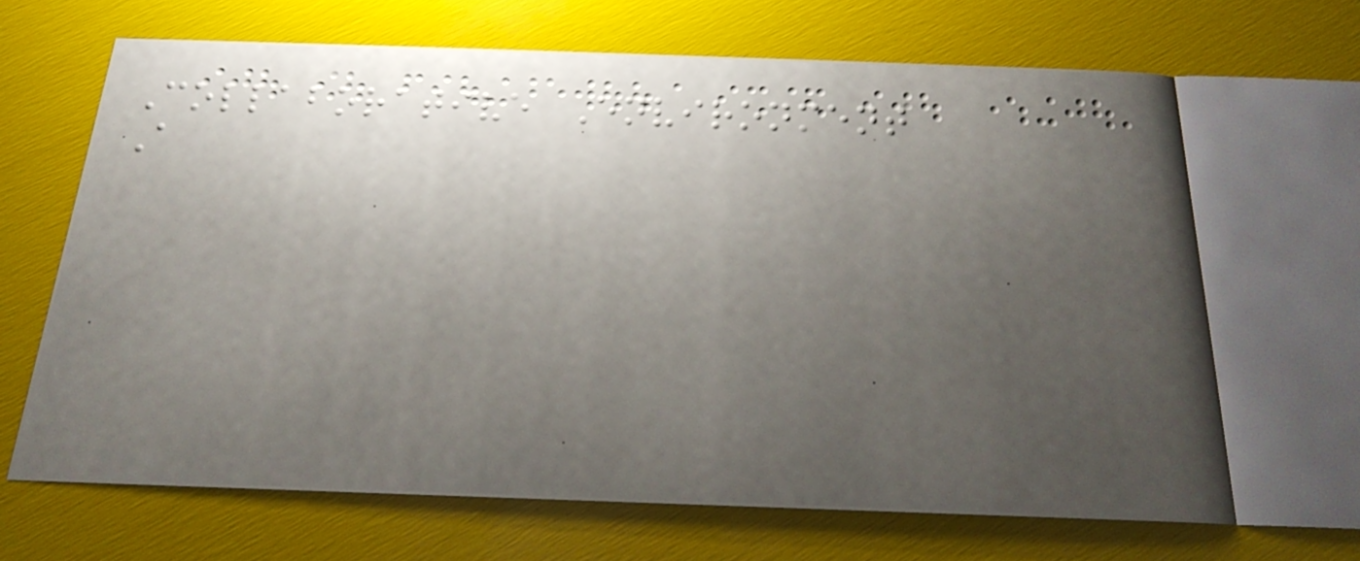Collaborative Environment
A
